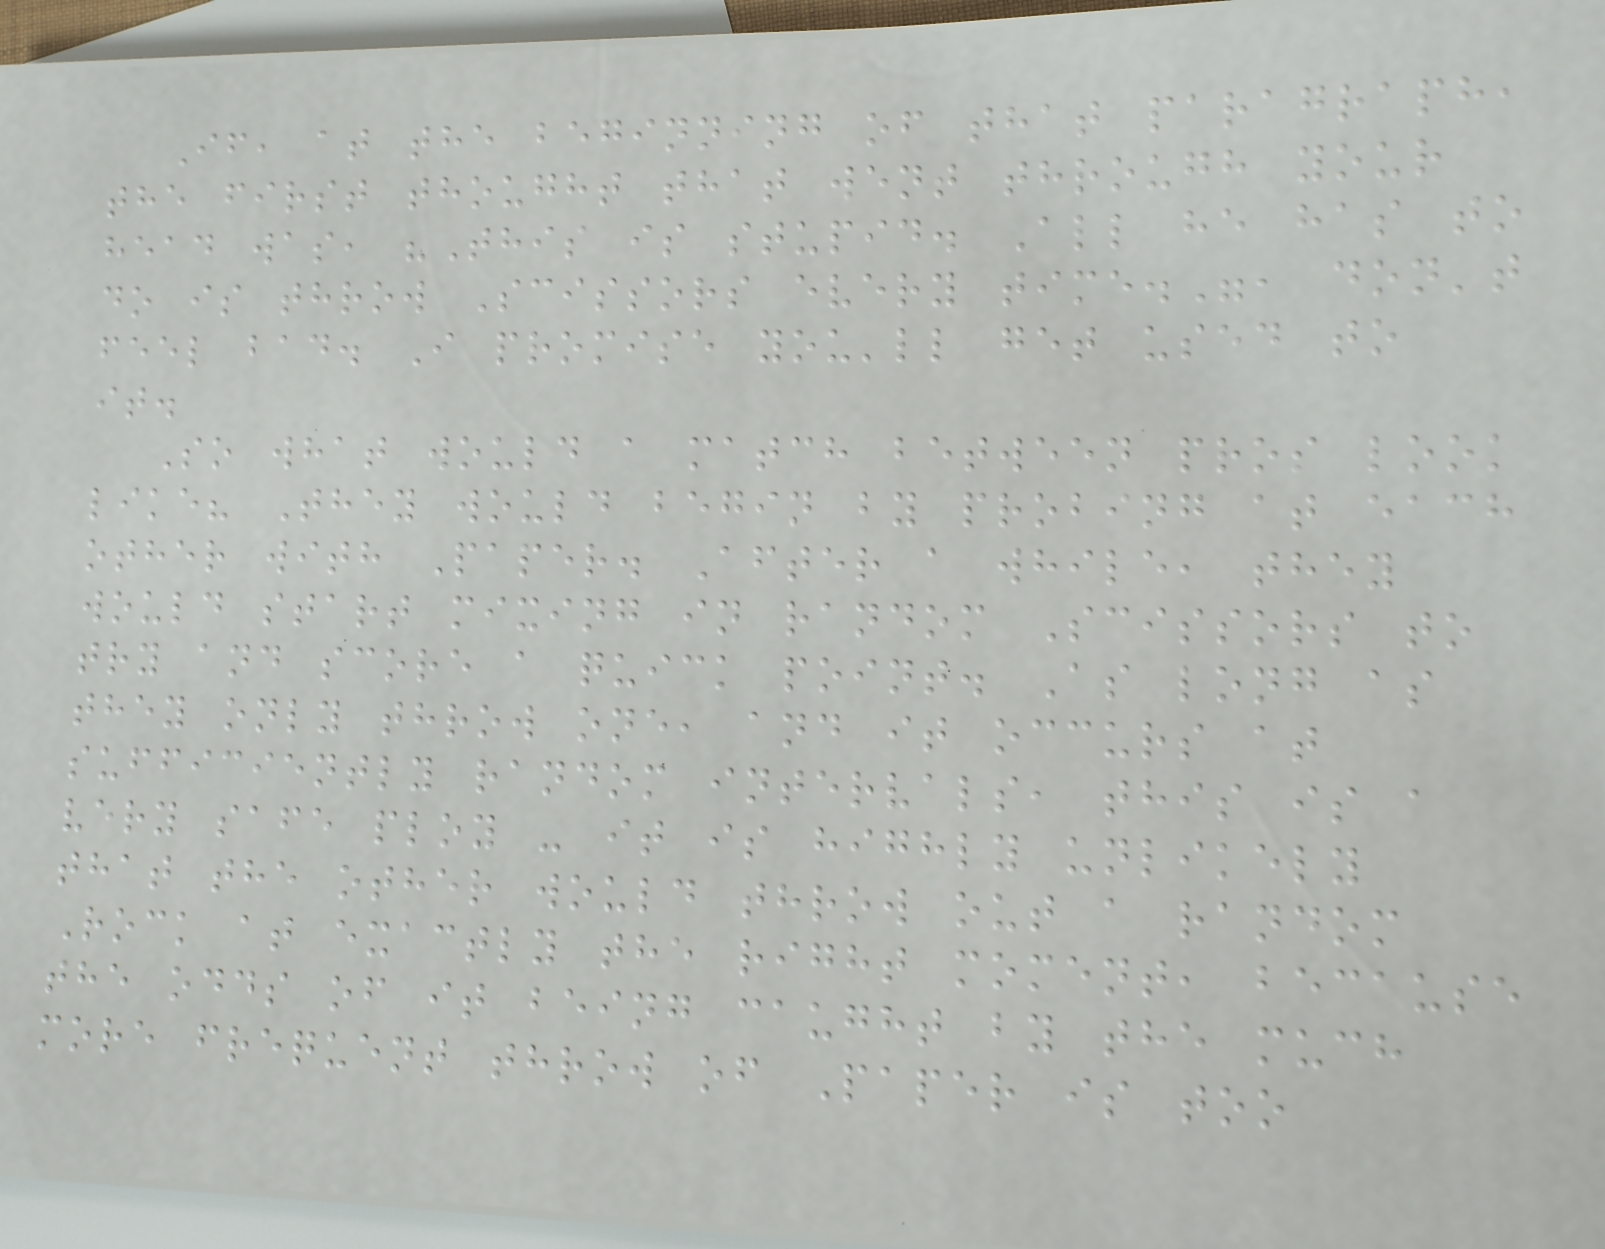If, at the beginning of that paragraph,
the first thought that went through your
head was, "This is stupid. All he has to
do is throw Scissors every time.", don't
feel bad. I promise you'll get used to
it.
So what would a match between pros look
like? They would begin by probing at each
other with Paper. After a while, they
would start mixing in random Scissors to
try and score a quick point. As long as
they only throw one, and it occurs at
sufficiently random intervals, this is a
very safe ploy - it is highly unlikely
that the other would throw out a random
Rock at exactly the right moment, because
the odds of it being caught by the much
more frequent throw of Paper is too
